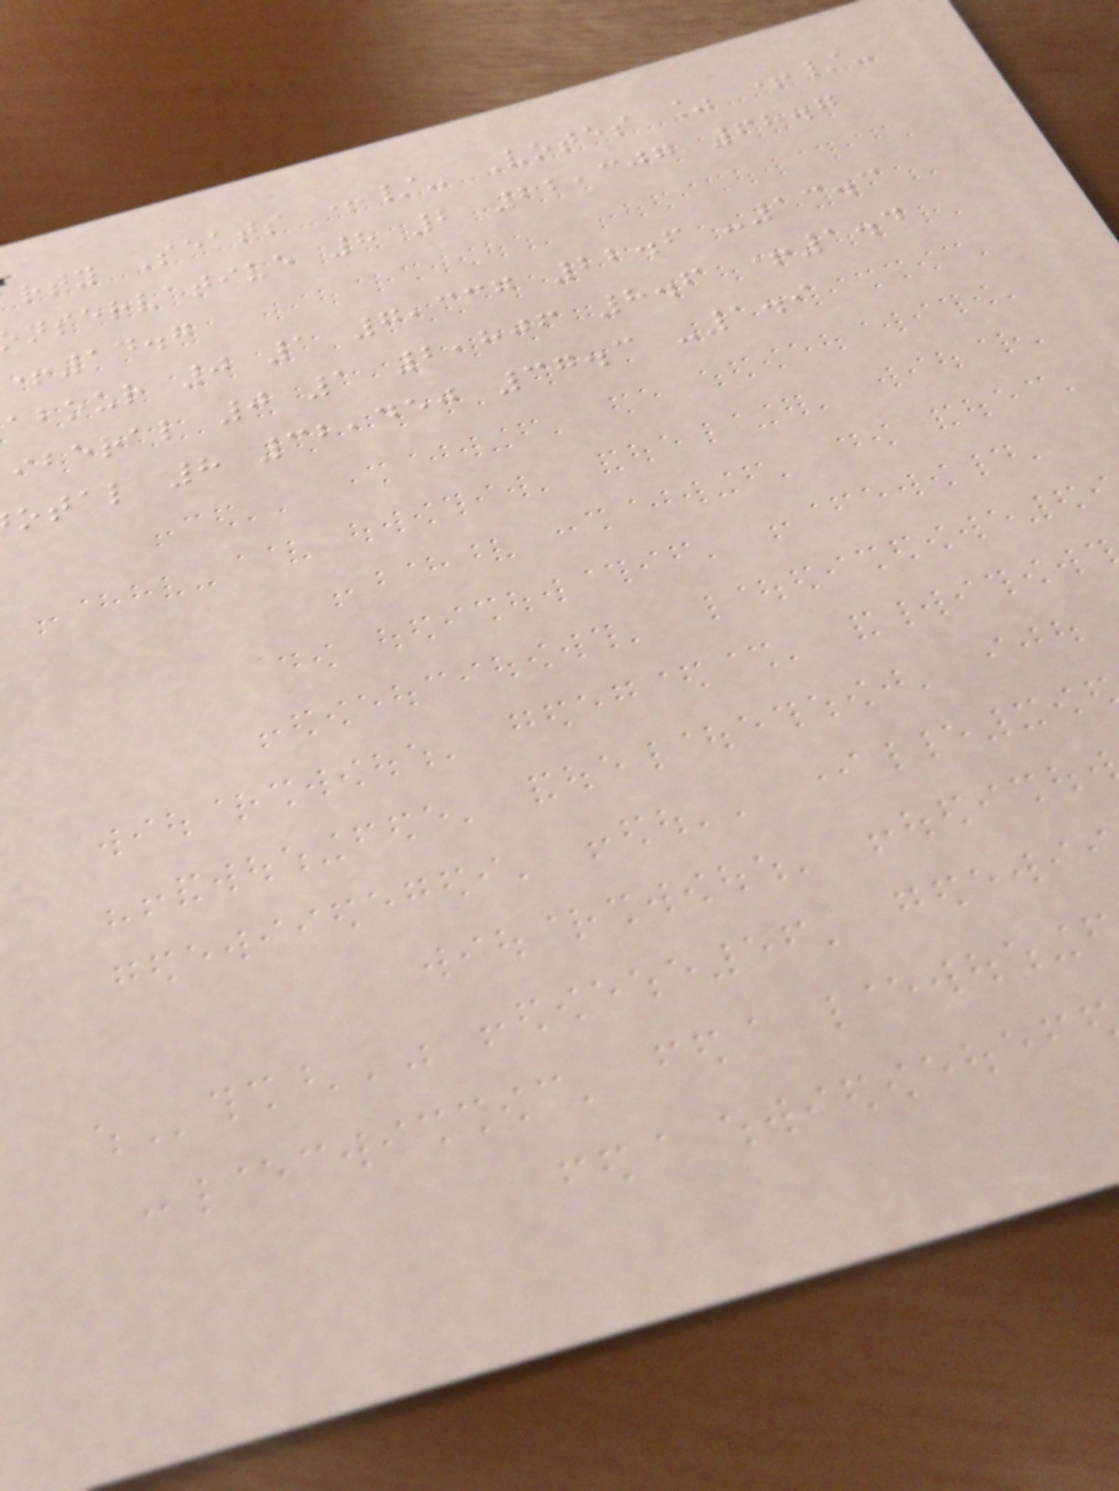rty Seats +/- Votes % +/-
nservative 8 2 22,307 68.7
+14.7
abour 0 1 7,337 22.6 -13.3
iberal 0 1 2,806 8.6 +1.4
otal 8 32,450 37.3 -1.9
